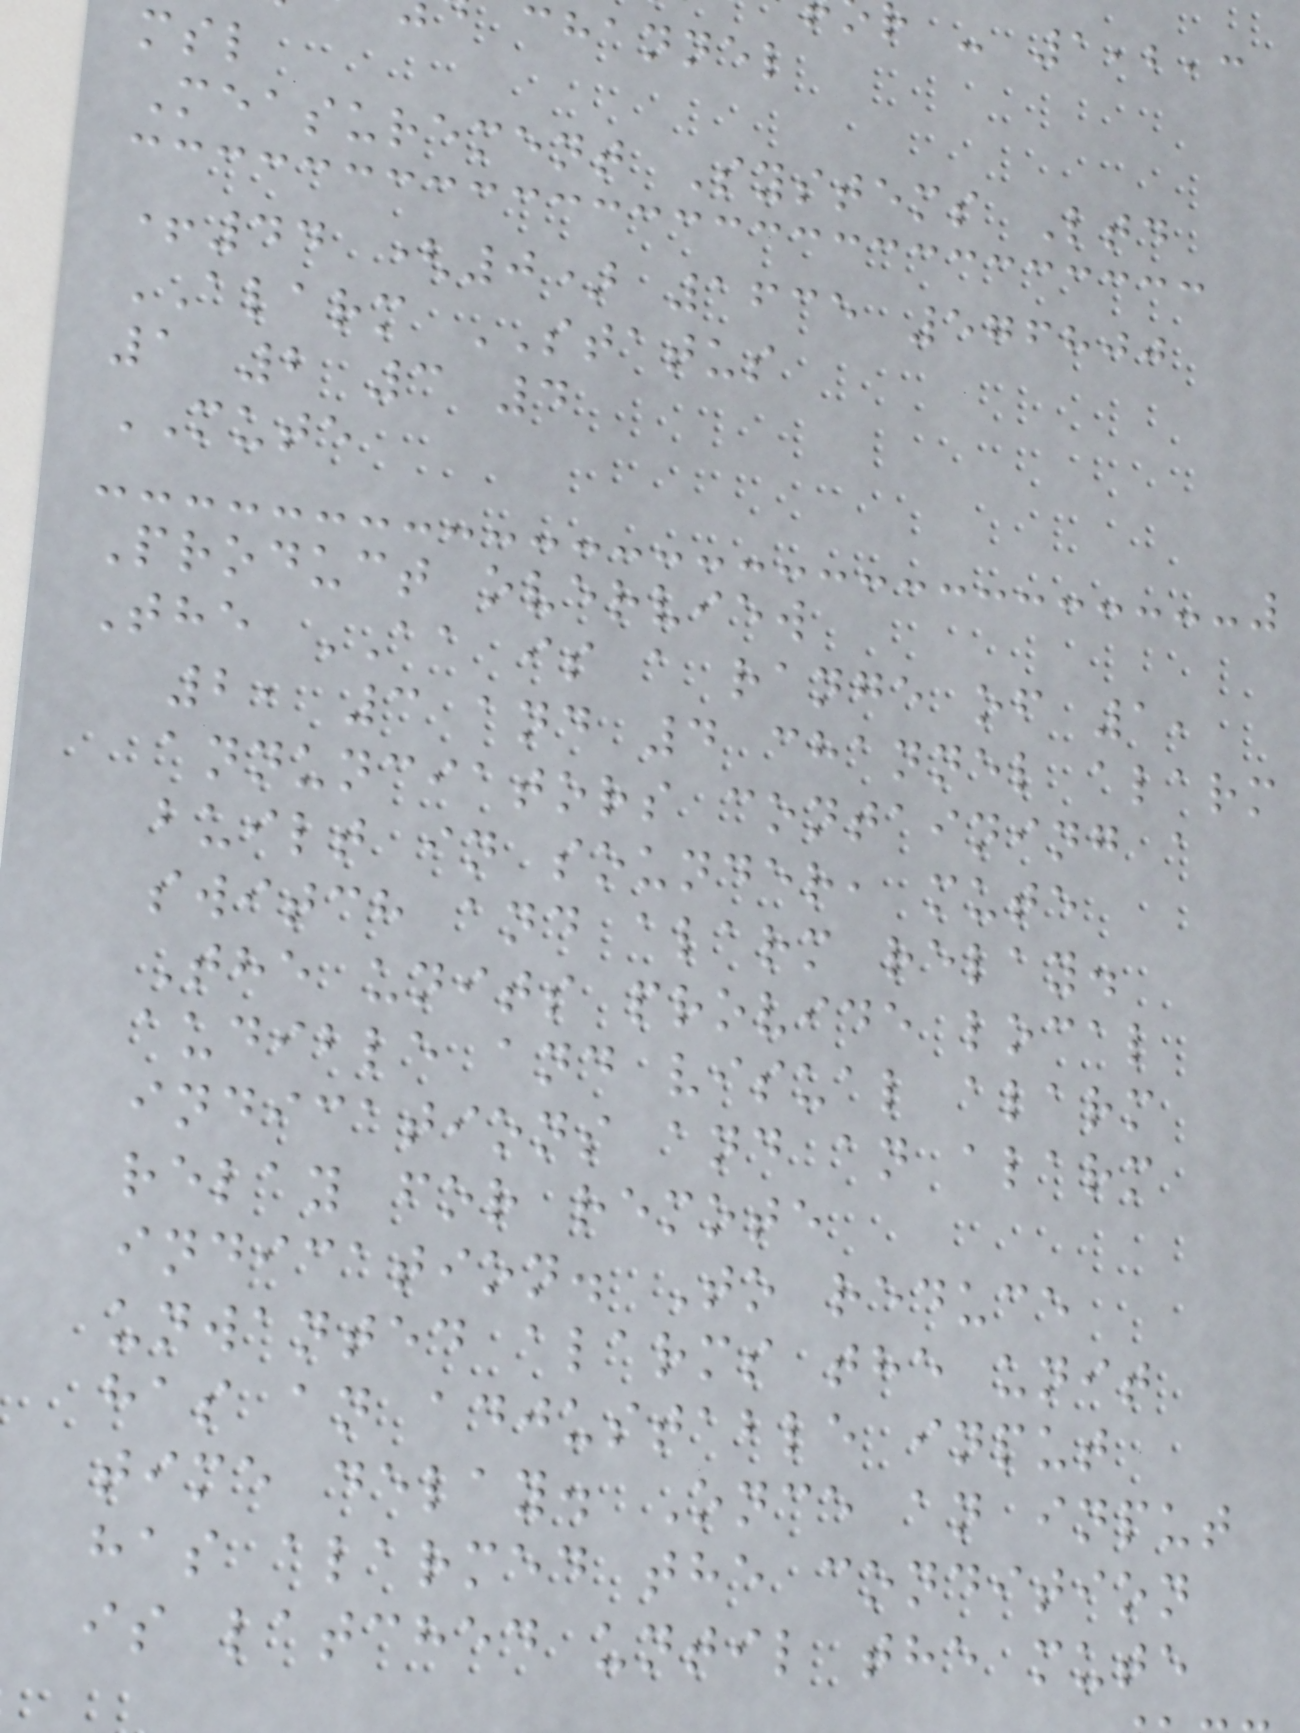r - 1,2,3
channel
msl
Measurement Systems Ltd
+44 (0) 1635 576800
ALARM STATUS
1 2 3 4
MUTE
Product overview
The AA is a range of 1,
2, 3 and 4 channel alarm
annunciators containing a
built in sounder, mute
switch and alarm relay.
The units provide local
audible and visual alarm
indications and an alarm
relay for remote
indication. To reduce
unwanted alarms the unit
has an adjustable input
time delay. Once an input
has alarmed the condition
is latched until the mute
